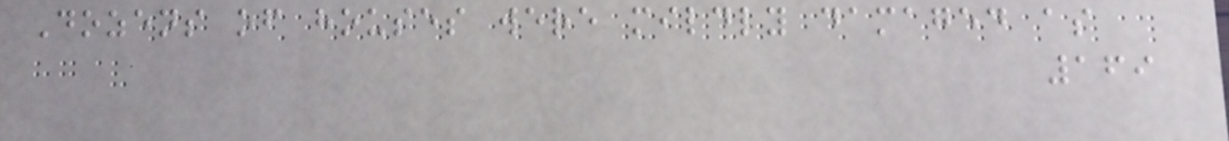Dozens of houses were mildly damaged as
169
